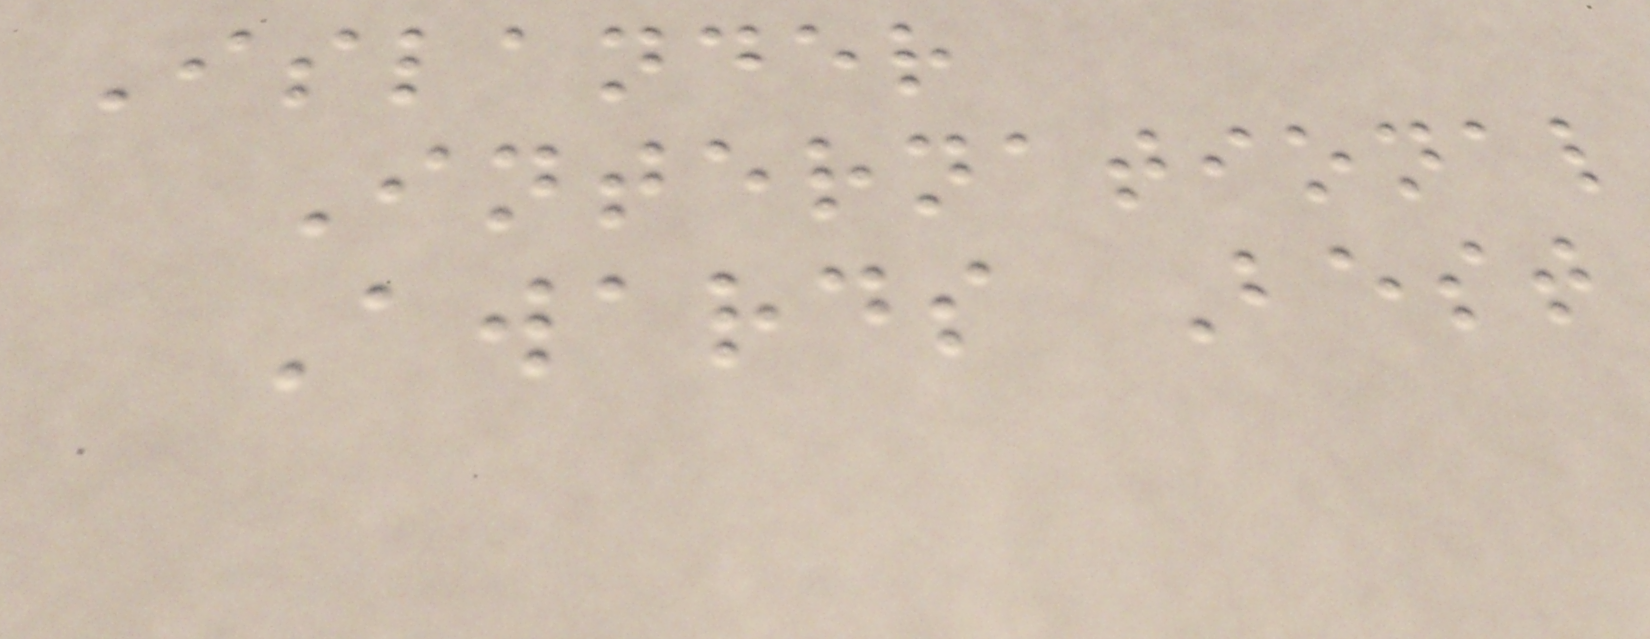Islander
International
Awards Best
